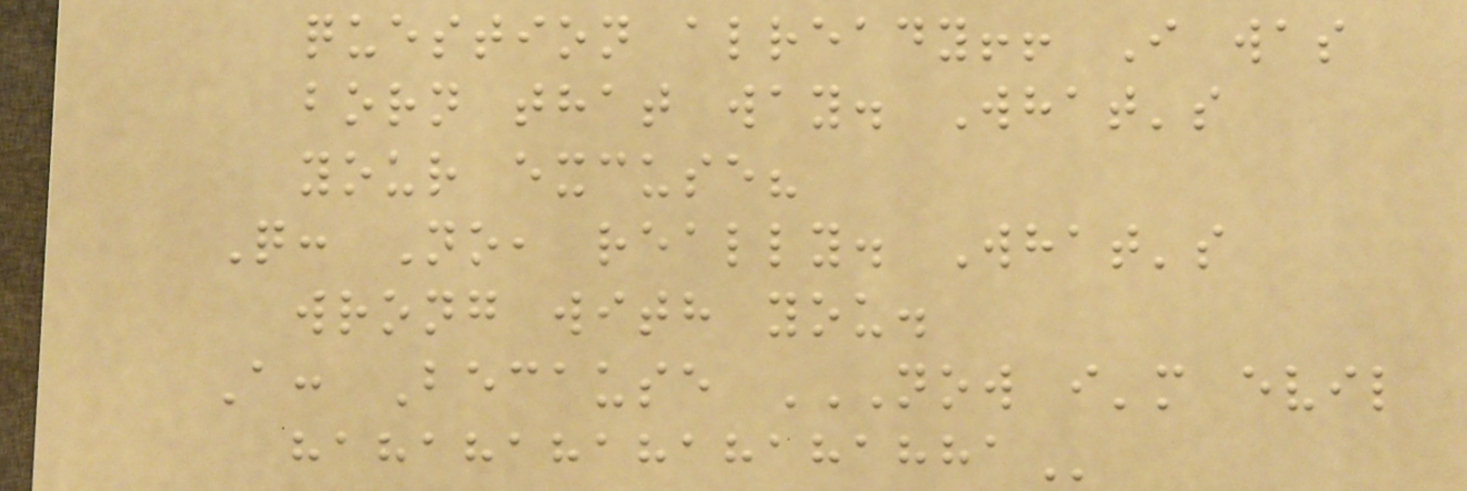question already!! I was
born that way. What's
your excuse?
Q: No, really. What's
wrong with you.
A: Because NOW I'M EVIL
HAHAHAHAHAHAHAHHA
